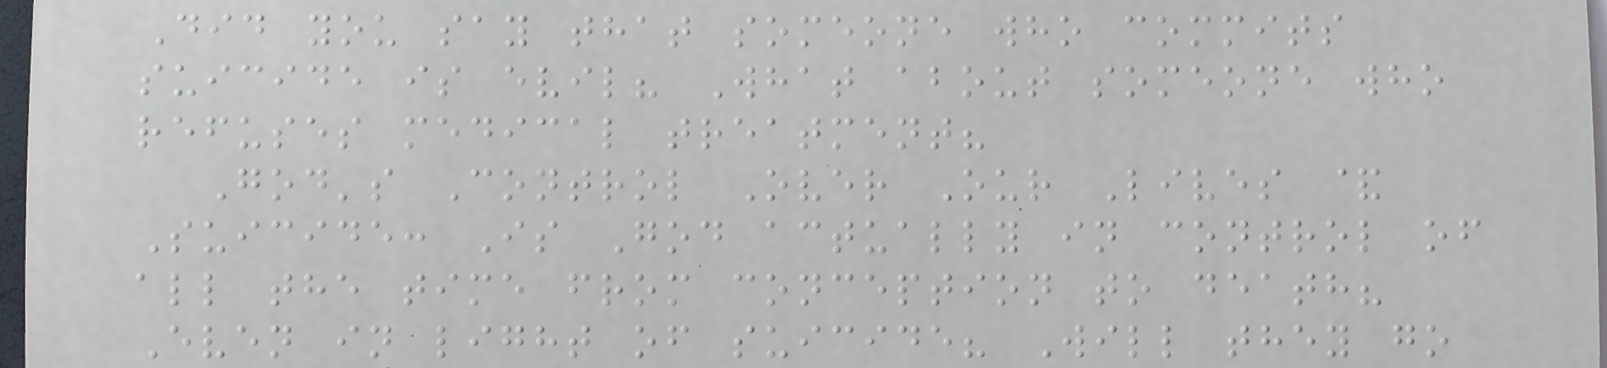Did you say that someone who commits
suicide is evil? What about someone who
refuses medical treatment?
God's Control Over Our Lives &
Suicide: Is God actually in control of
all the time from conception to death?
Even in light of suicide? Will they go
